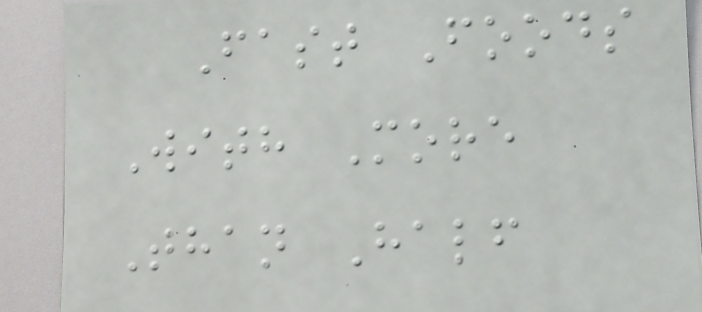Fast Foods
With More
Than Half
